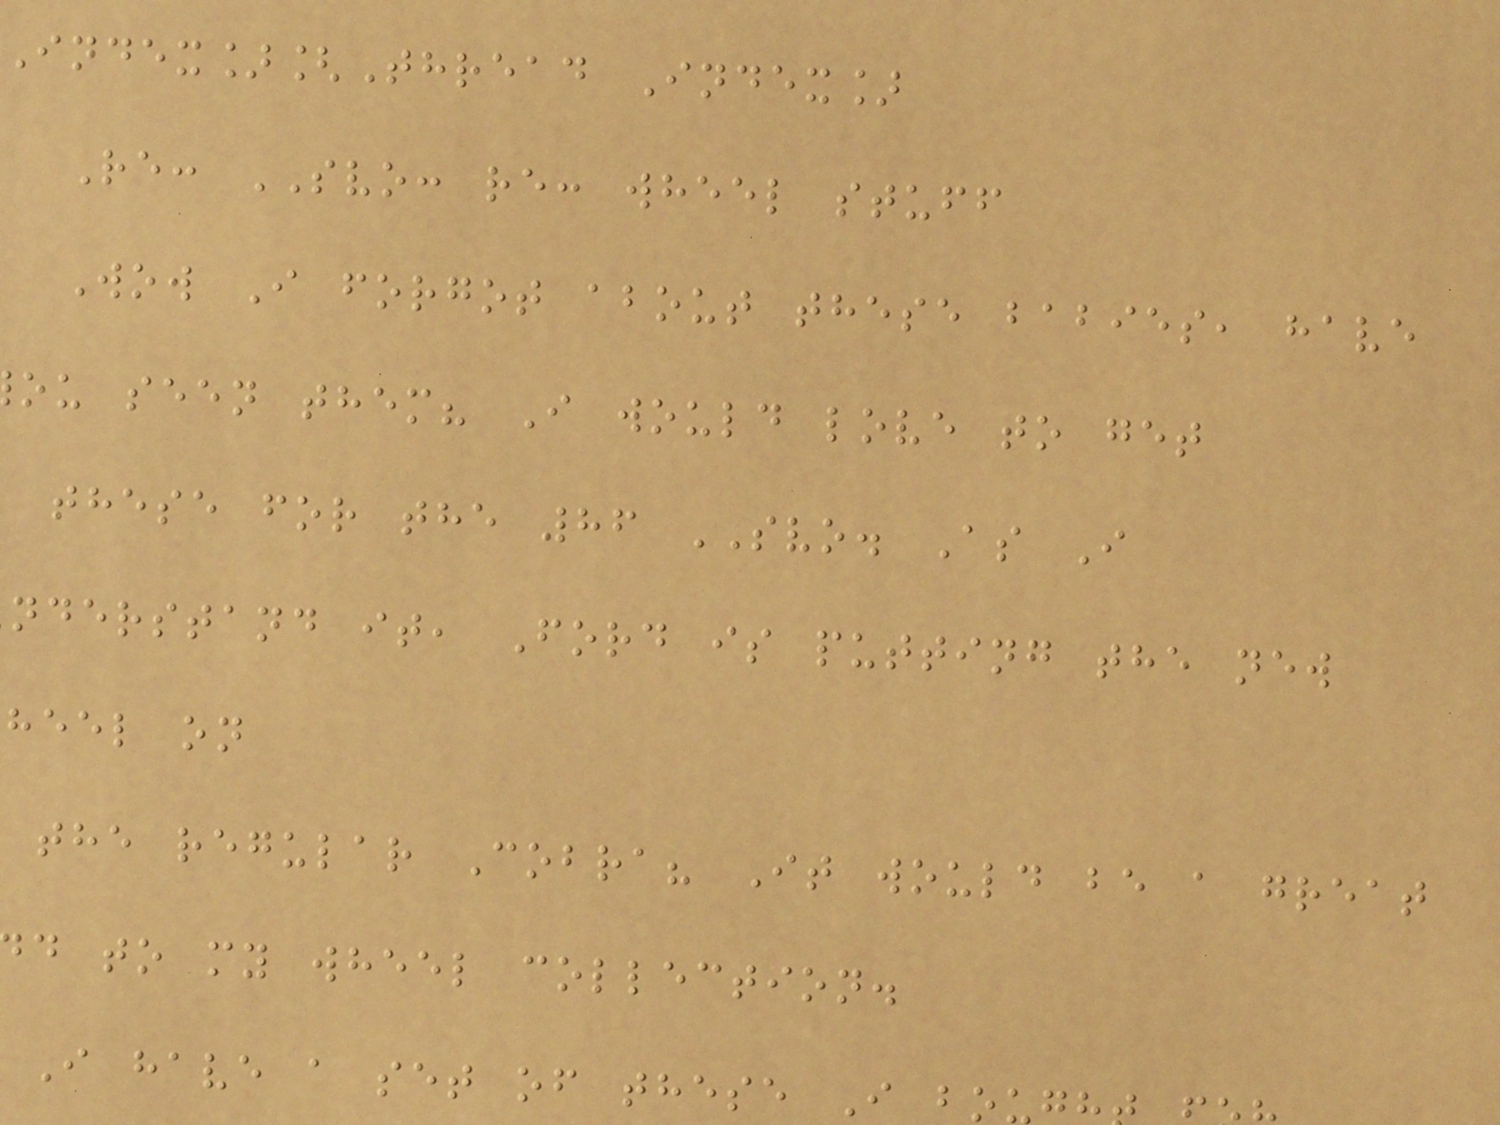Index][Thread Index]
Re: SVO: re: wheel stuff
Wow I forgot about these babies, have
ou seen them? I would love to get
these for the 86 SVO. As I
nderstand it, Ford is putting the new
heel on
the regular Cobra? It would be a great
d to my wheel collection.
I have a set of these I bo
